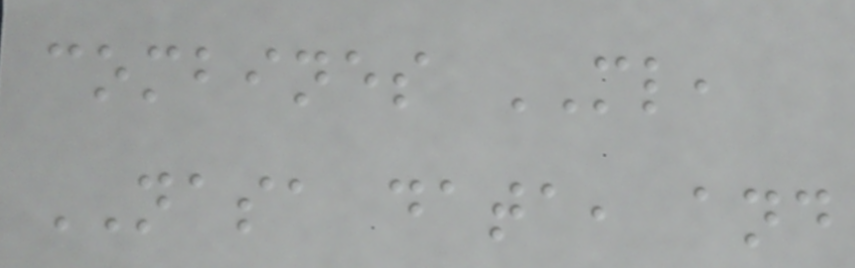combines ML,
NASA data, and
